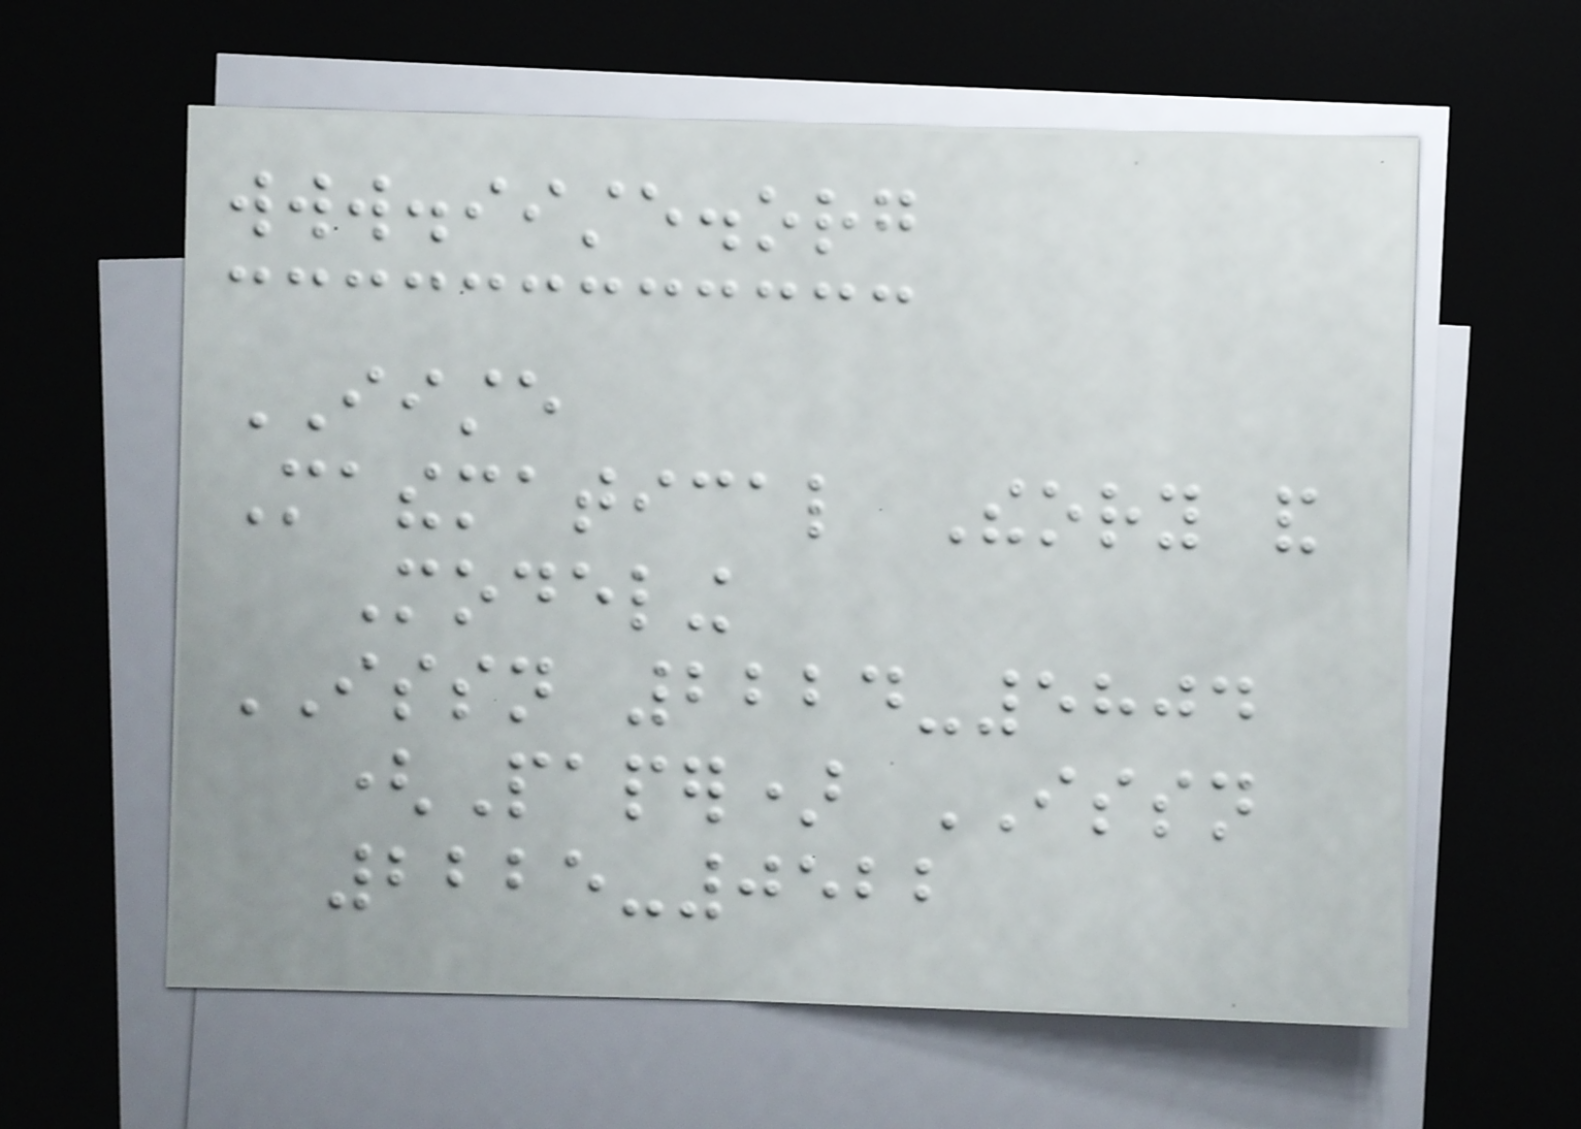www.iiste.org
IISTE
Mathematical Theory and
Modeling
ISSN 2224-5804
(Paper) ISSN
2225-0522
